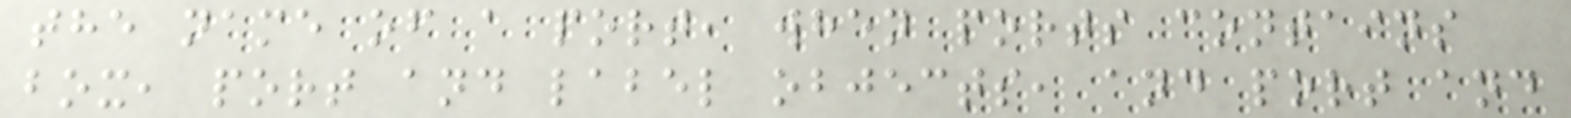the name of a port, when ports contains
box, port and label objects, and port and
